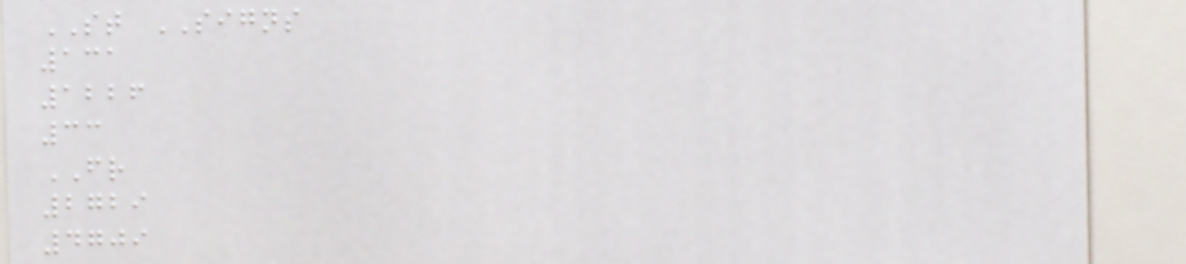ST SIGNS
131
1226
33
FR
2729
4709
